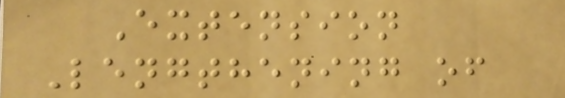Extension
Lengthening of
